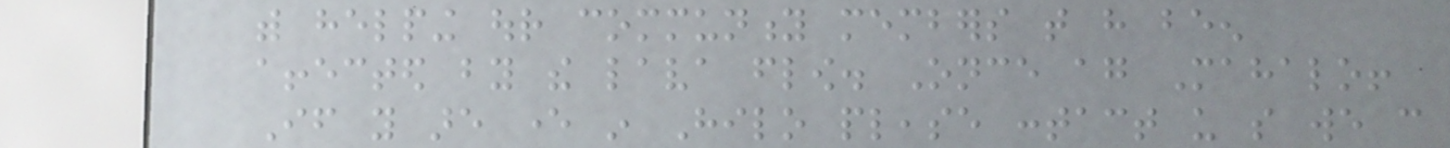with helping our community members that have been
affected by the lava flow. Once again Mahalo!
If you are ever in Hilo please contact us so we can
